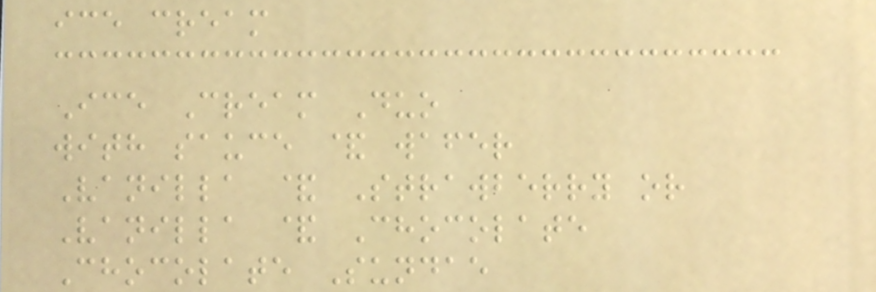ice cream
Ice Cream Duo
with sauce & wafer
Vanilla & Strawberry or
Vanilla & Chocolate
Chocolate Sundae
